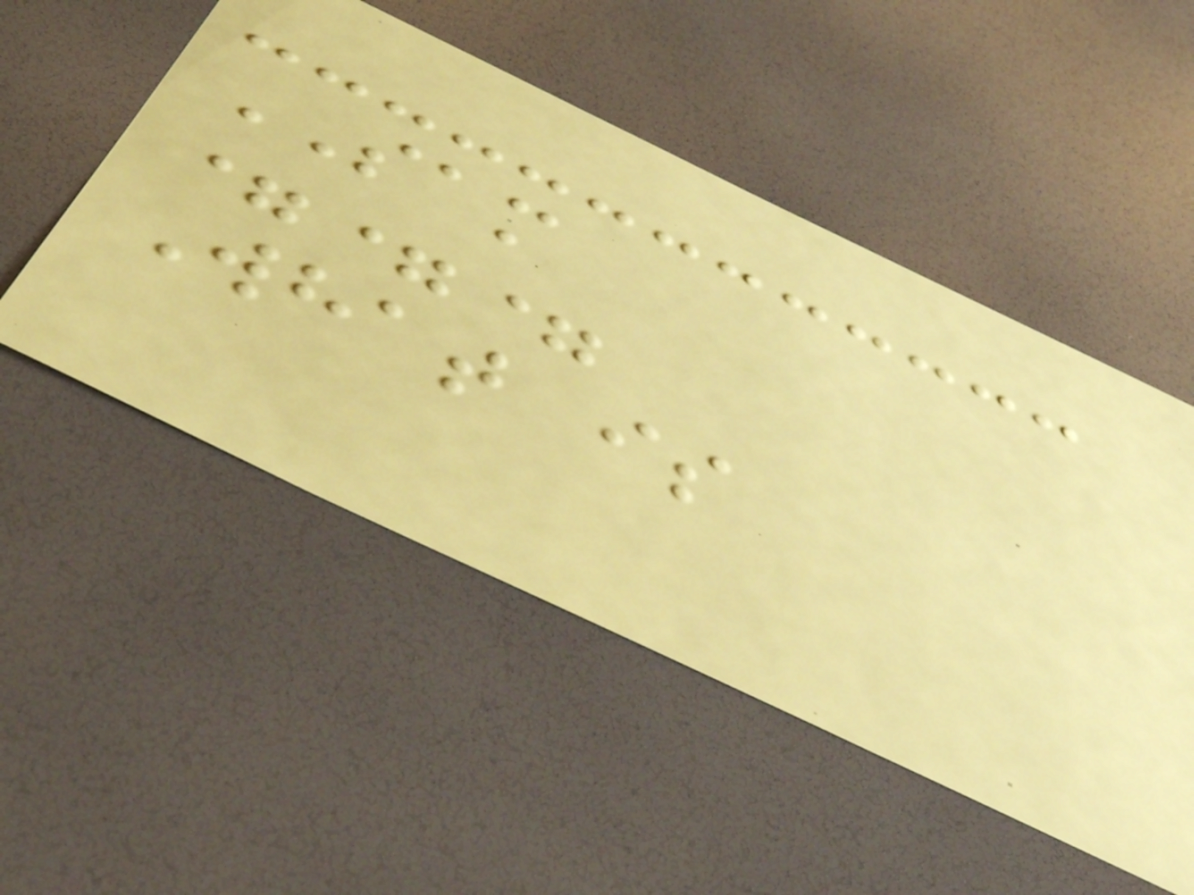SAM
===
What is
